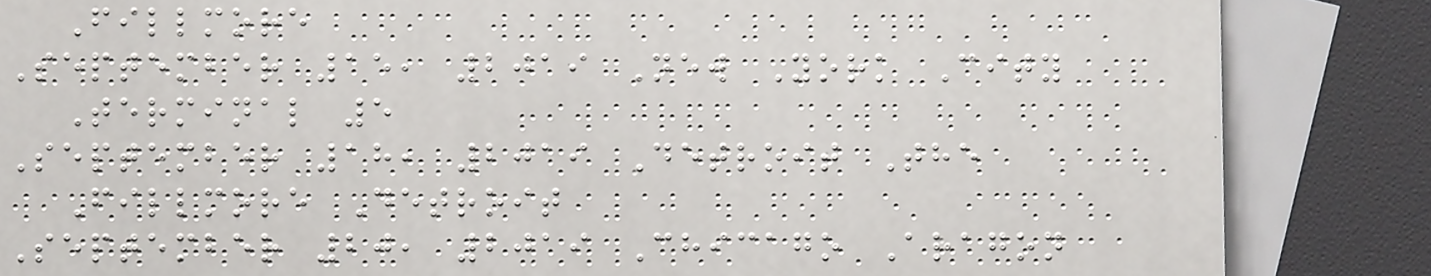Fillmore
September 15, 2019 New York City
Terminal 5
September 18, 2019 Detroit The
Fillmore Detroit
September 20, 2019 Chicago Aragon
